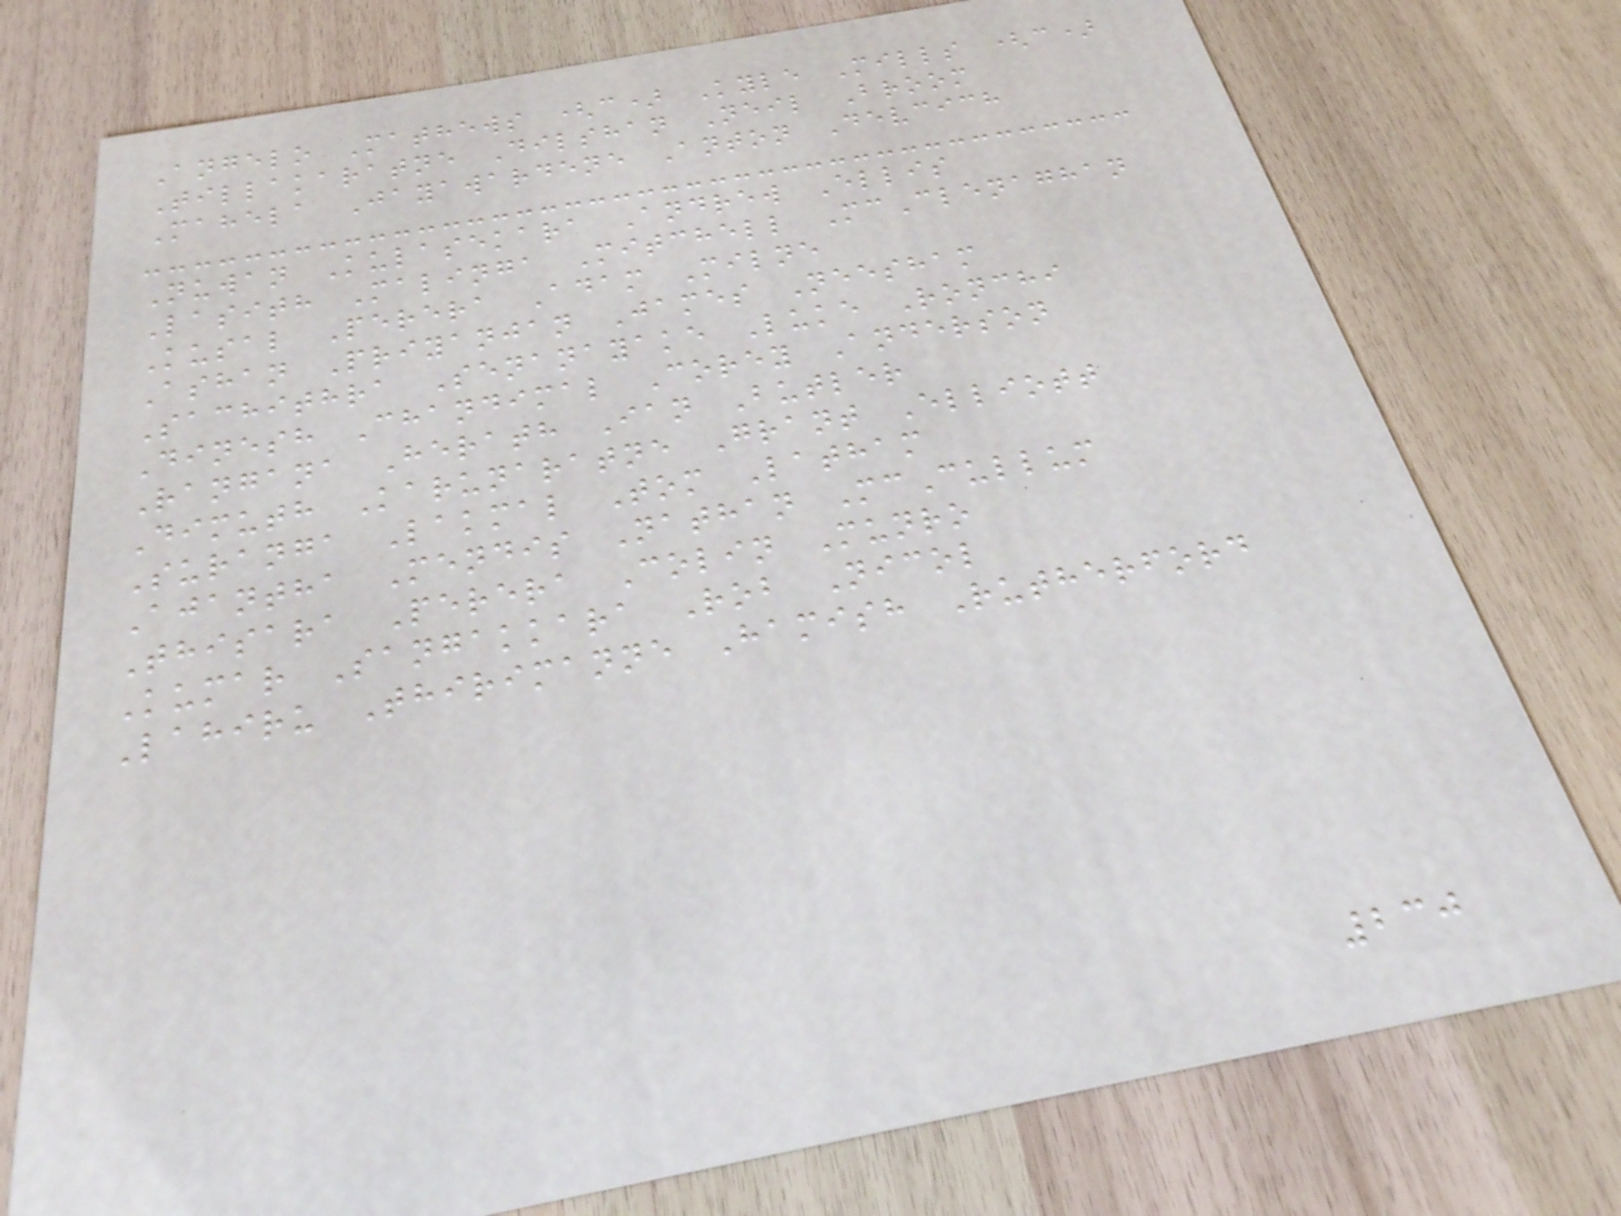Angelo Mathews (c) Kyle Mills (c)
Tillakaratne Dilshan Neil Broom
Mahela Jayawardene Anton Devcich
Nuwan Kulasekara Andrew Ellis
Lasith Malinga Mitchell McClenaghan
Kusal Perera Adam Milne
Ashan Priyanjan James Neesham
Sachithra Senanayake Luke Ronchi
Dinesh Chandimal Corey Anderson
Rangana Herath Ian Butler
Dimuth Karunaratne Grant Elliott
Suranga Lakmal Tom Latham
Ajantha Mendis Nathan McCullum
Thisara Perera Colin Munro
Kumar Sangakkara Rob Nicol
Lahiru Thirimanne Hamish Rutherford
230
